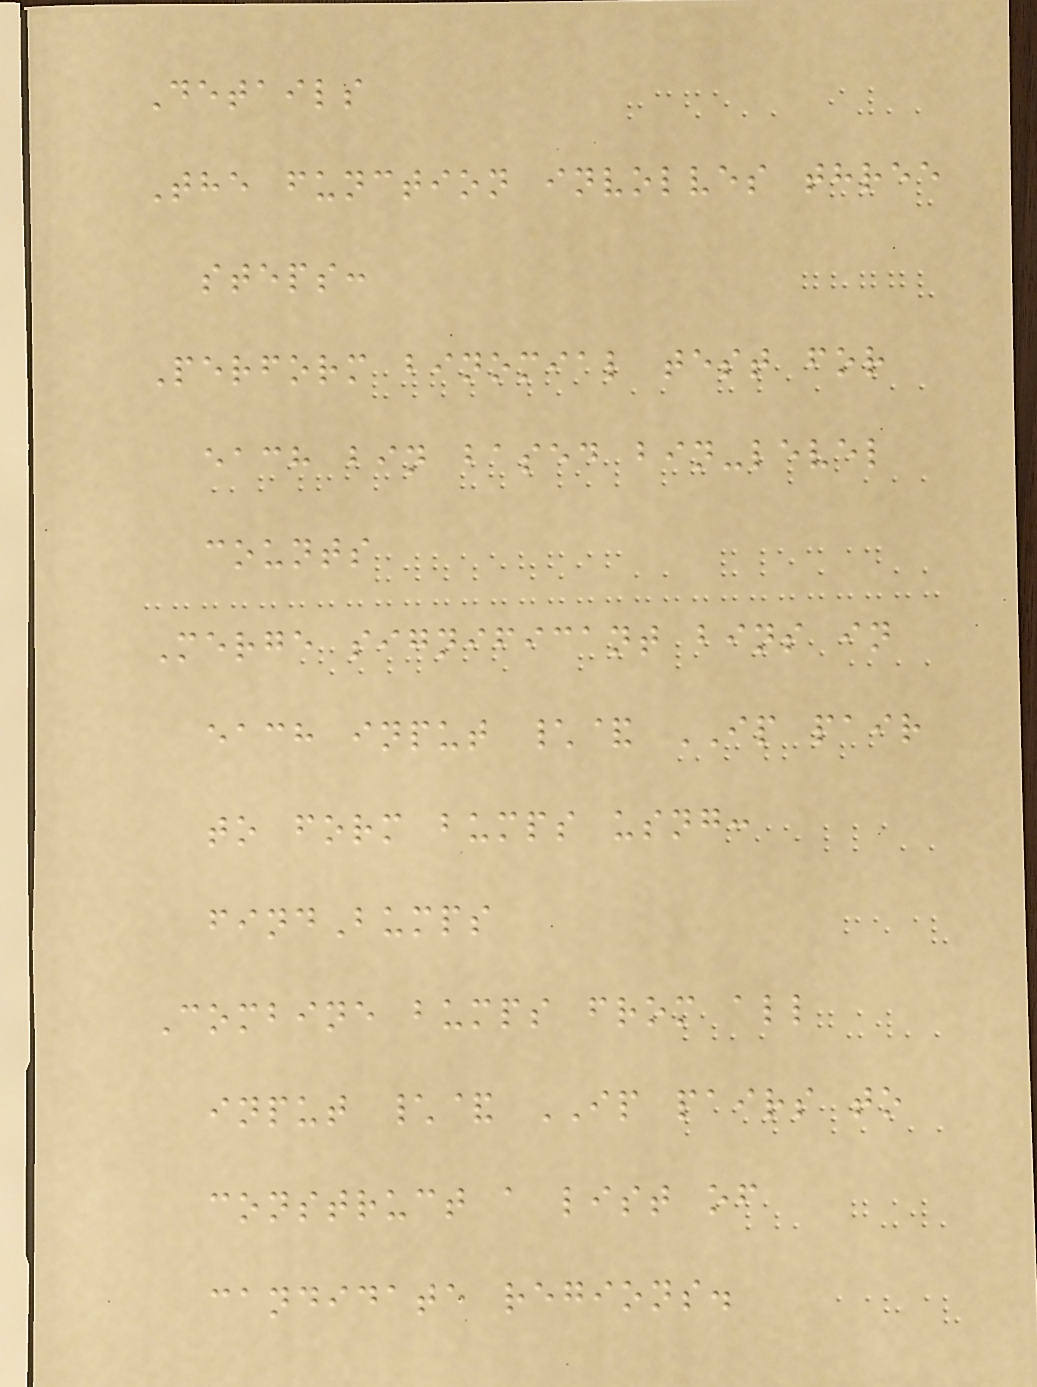Details
The function involves three
steps:
Perform binomial test for
each bin based bin-level
counts
Merge significant bins in
each input \& IP pair
to form bumps usng:
findBumps
Combine bumps from all
input \& IP pairs to
construct a list of
candidate regions.
